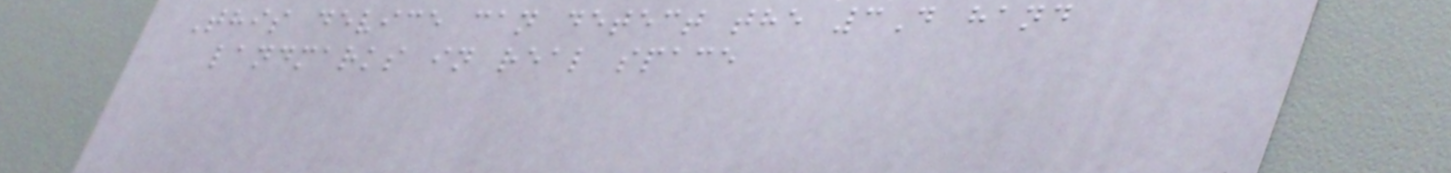This device can detect the 3D hand
landmarks in real space
